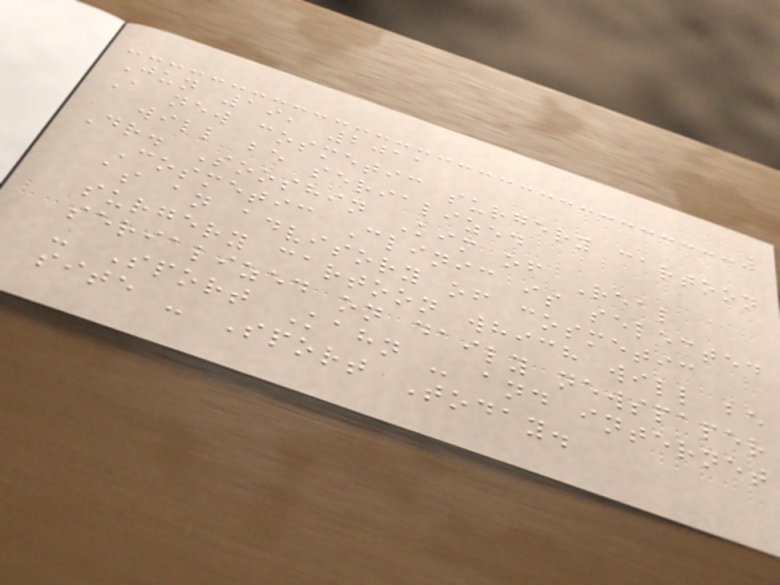Jun 19, 2011
A new cosmetic surgery cartoon
will be serialized
Dr. Sooshin Kim of Real
Cosmetic Clinic is selected
as an advisory of cosmetic
surgery cartoon which will be
serialized on daily newspaper
- Sport Kahn - and internet
site - Sport Today.
